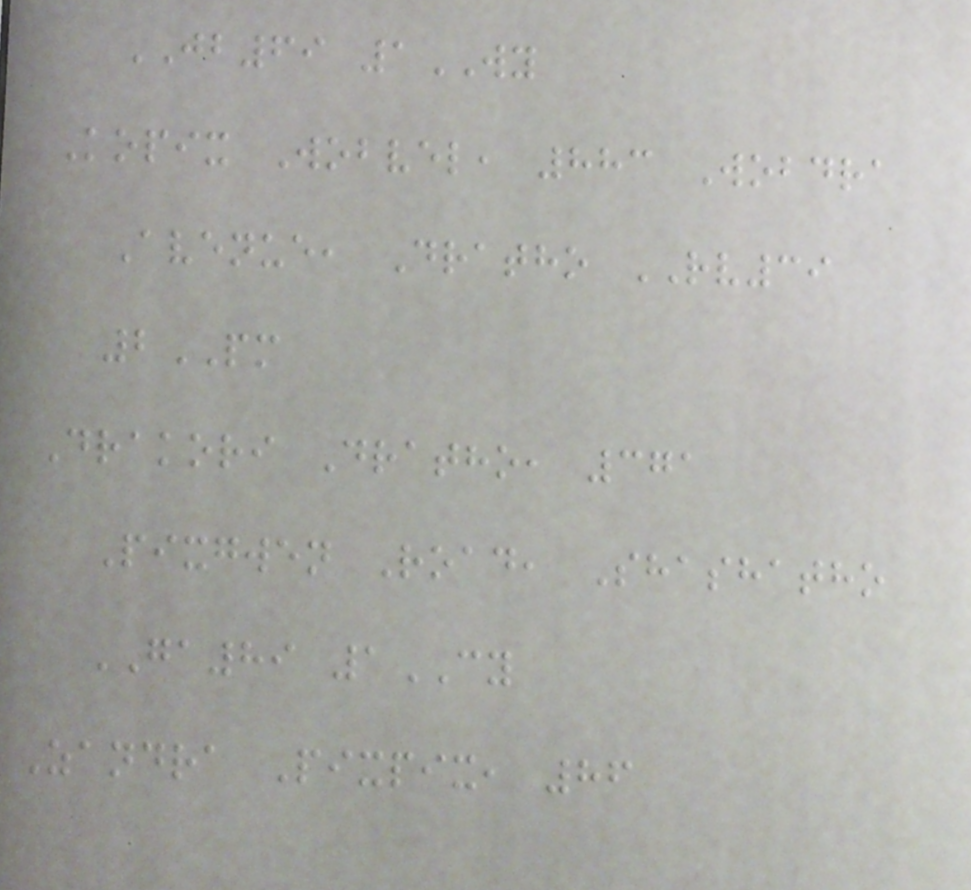JB69 1WY
Kopix Wobvel, 883 Wobdra
Avenue, Dratho RV39
2PM
Drakori Dratho, 371
Pixgwen Road, Shashatho
GA89 1CY
Zandra Pixpix, 86
